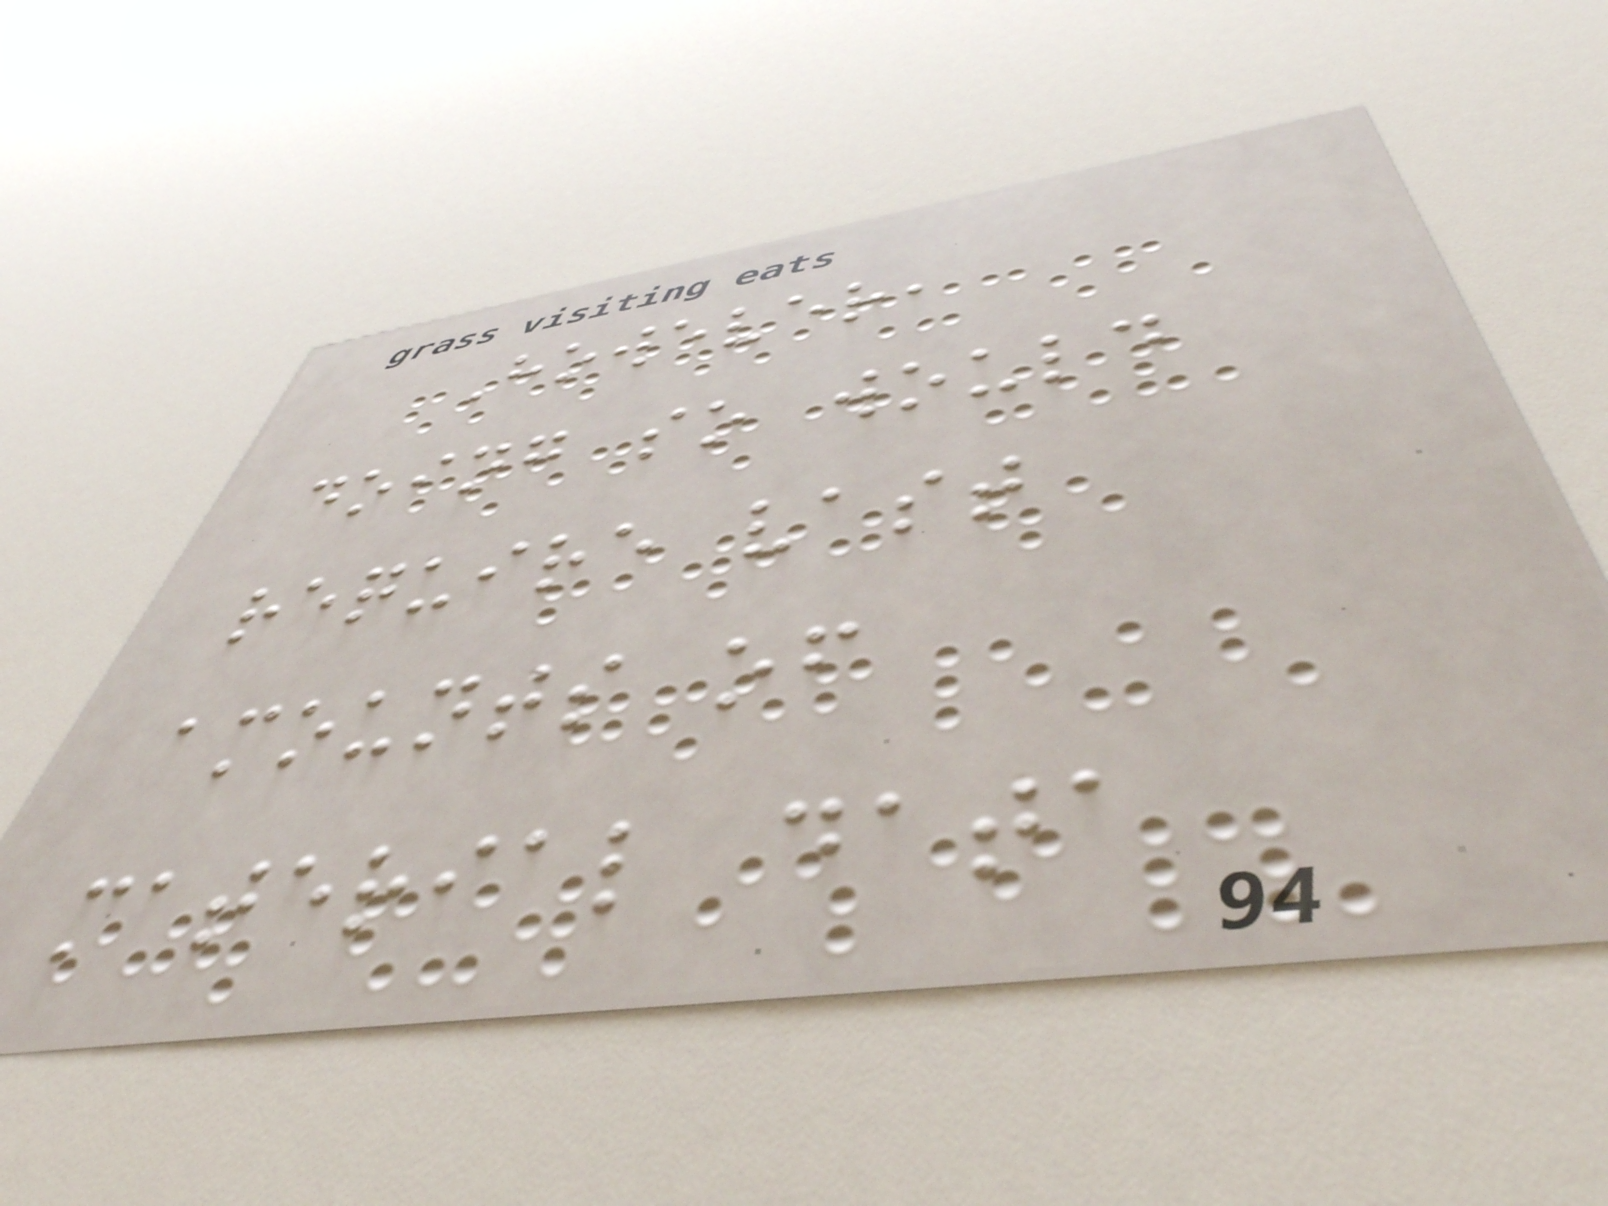However,
doing so would
require vast
amounts of
material data
